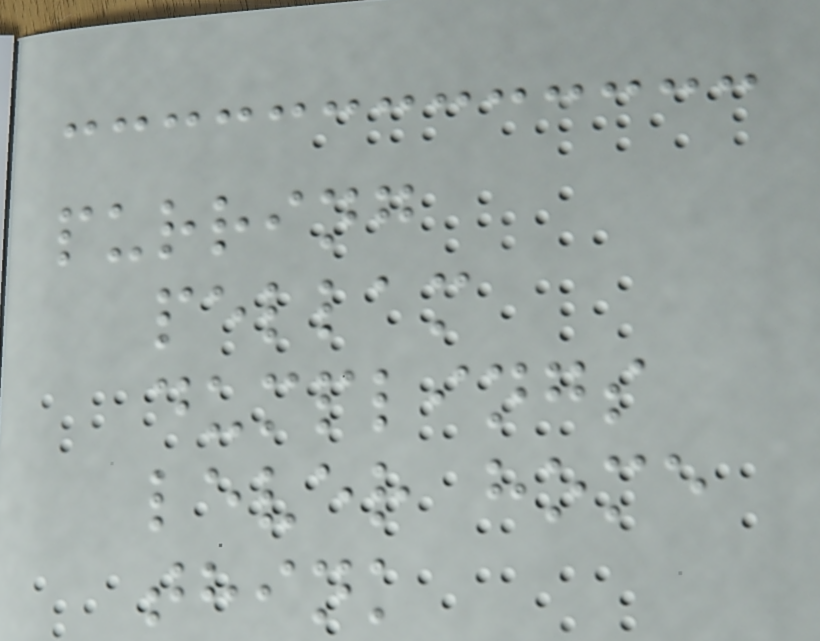purring
pellam
dumplings
lever home
think
